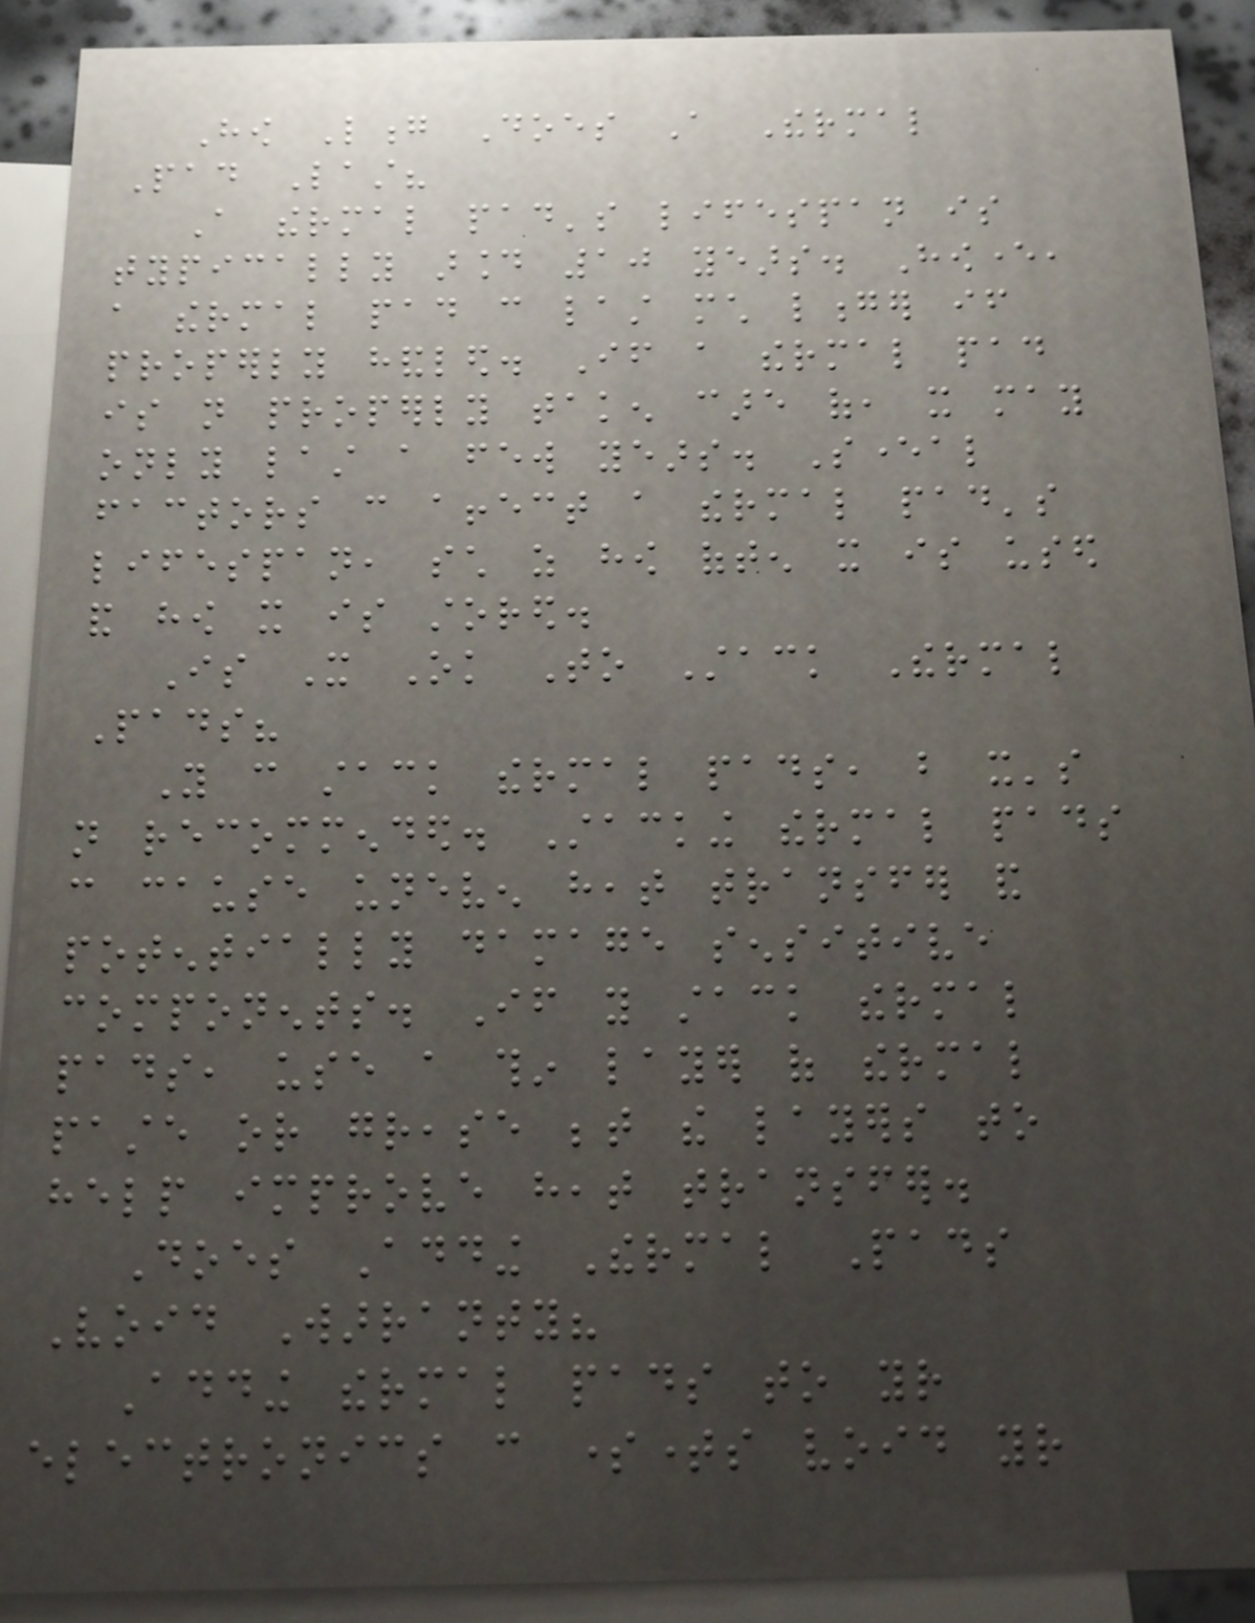How Long Does A Thermal
Pad Last?
A thermal pad's lifespan is
typically around 10 years. However,
a thermal pad can last much longer if
properly handled. If a thermal pad
is not properly taken care of, it may
only last a few years. Several
factors can affect a thermal pad's
lifespan, such as how often it is used
and how it is stored.
Is It Ok To Stack Thermal
Pads?
You can stack thermal pads, but it's
not recommended. Stacking thermal pads
can cause uneven heat transfer and
potentially damage sensitive
components. If you stack thermal
pads, use a thin layer of thermal
paste or grease between the layers to
help improve heat transfer.
Does Adding Thermal Pads
Void Warranty?
Adding thermal pads to your
electronics can sometimes void your
